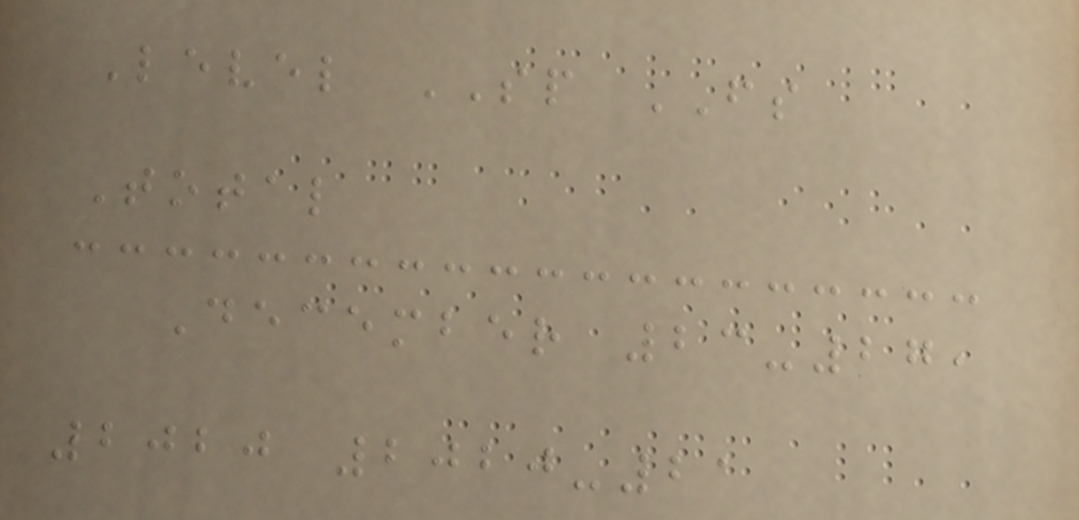Level SP FS
Total
December 23-27,
2020 2020-21
